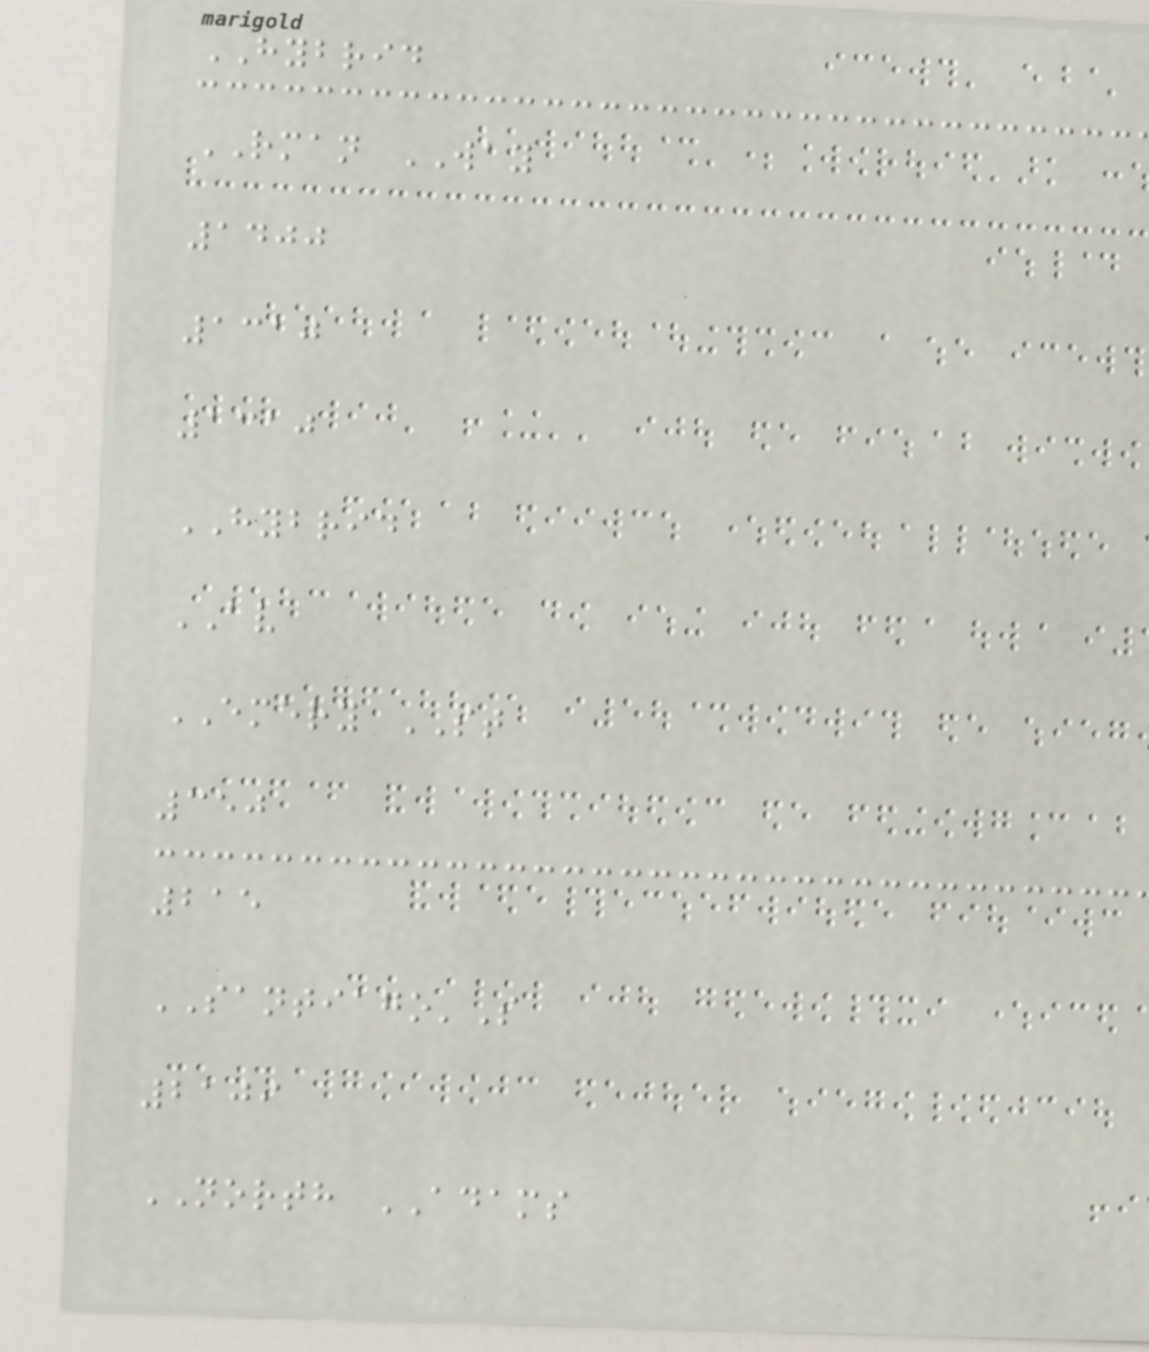HYBRID
RMAN WAY
1400
1310
1310
HYBRID
AV
EMERY ST
350
215
SANTIAGO'S
2109
NORTH ADAMS
